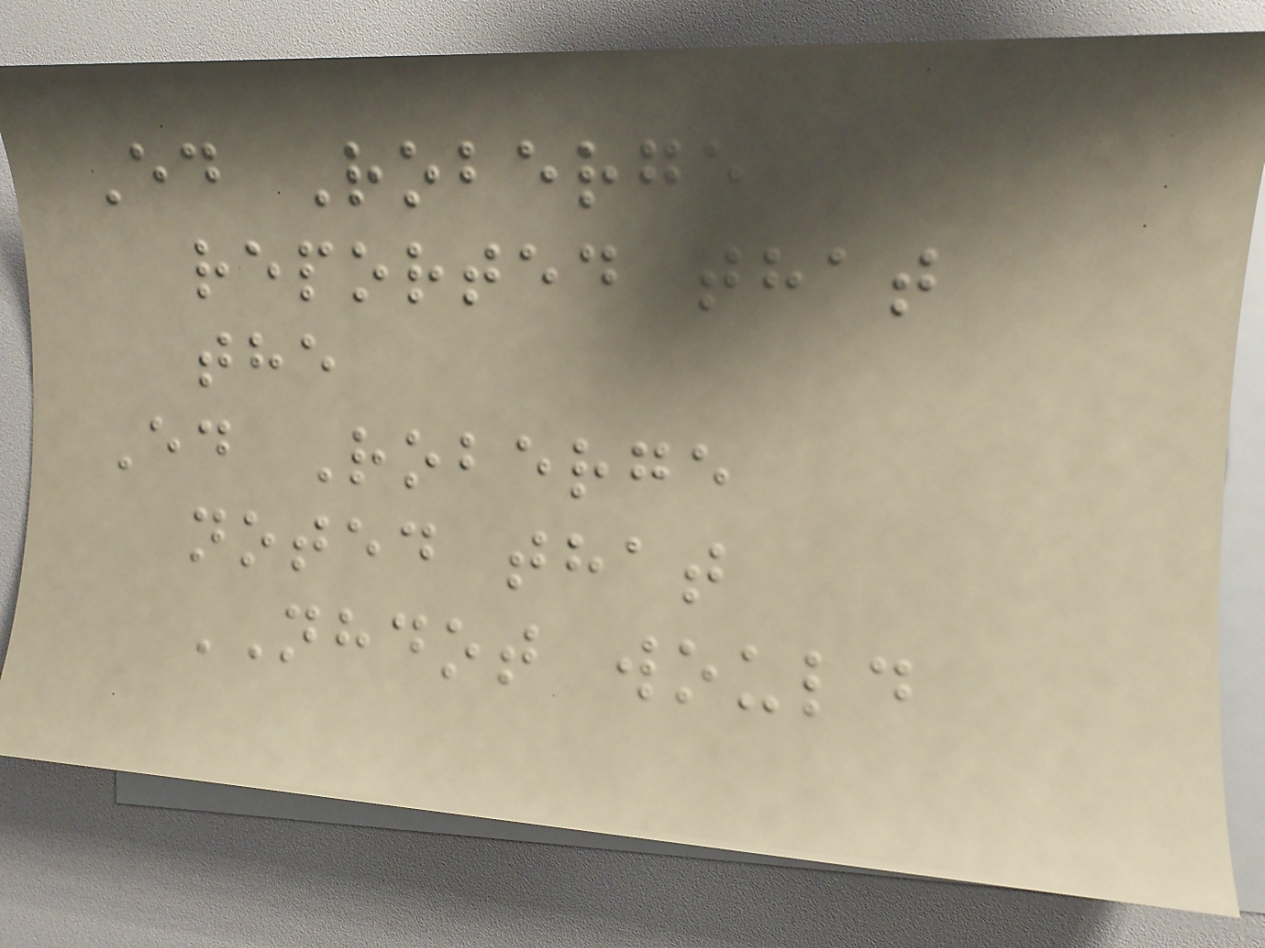Ed Roberge
reported that
the
Ed Roberge
noted that
NHDOT would
